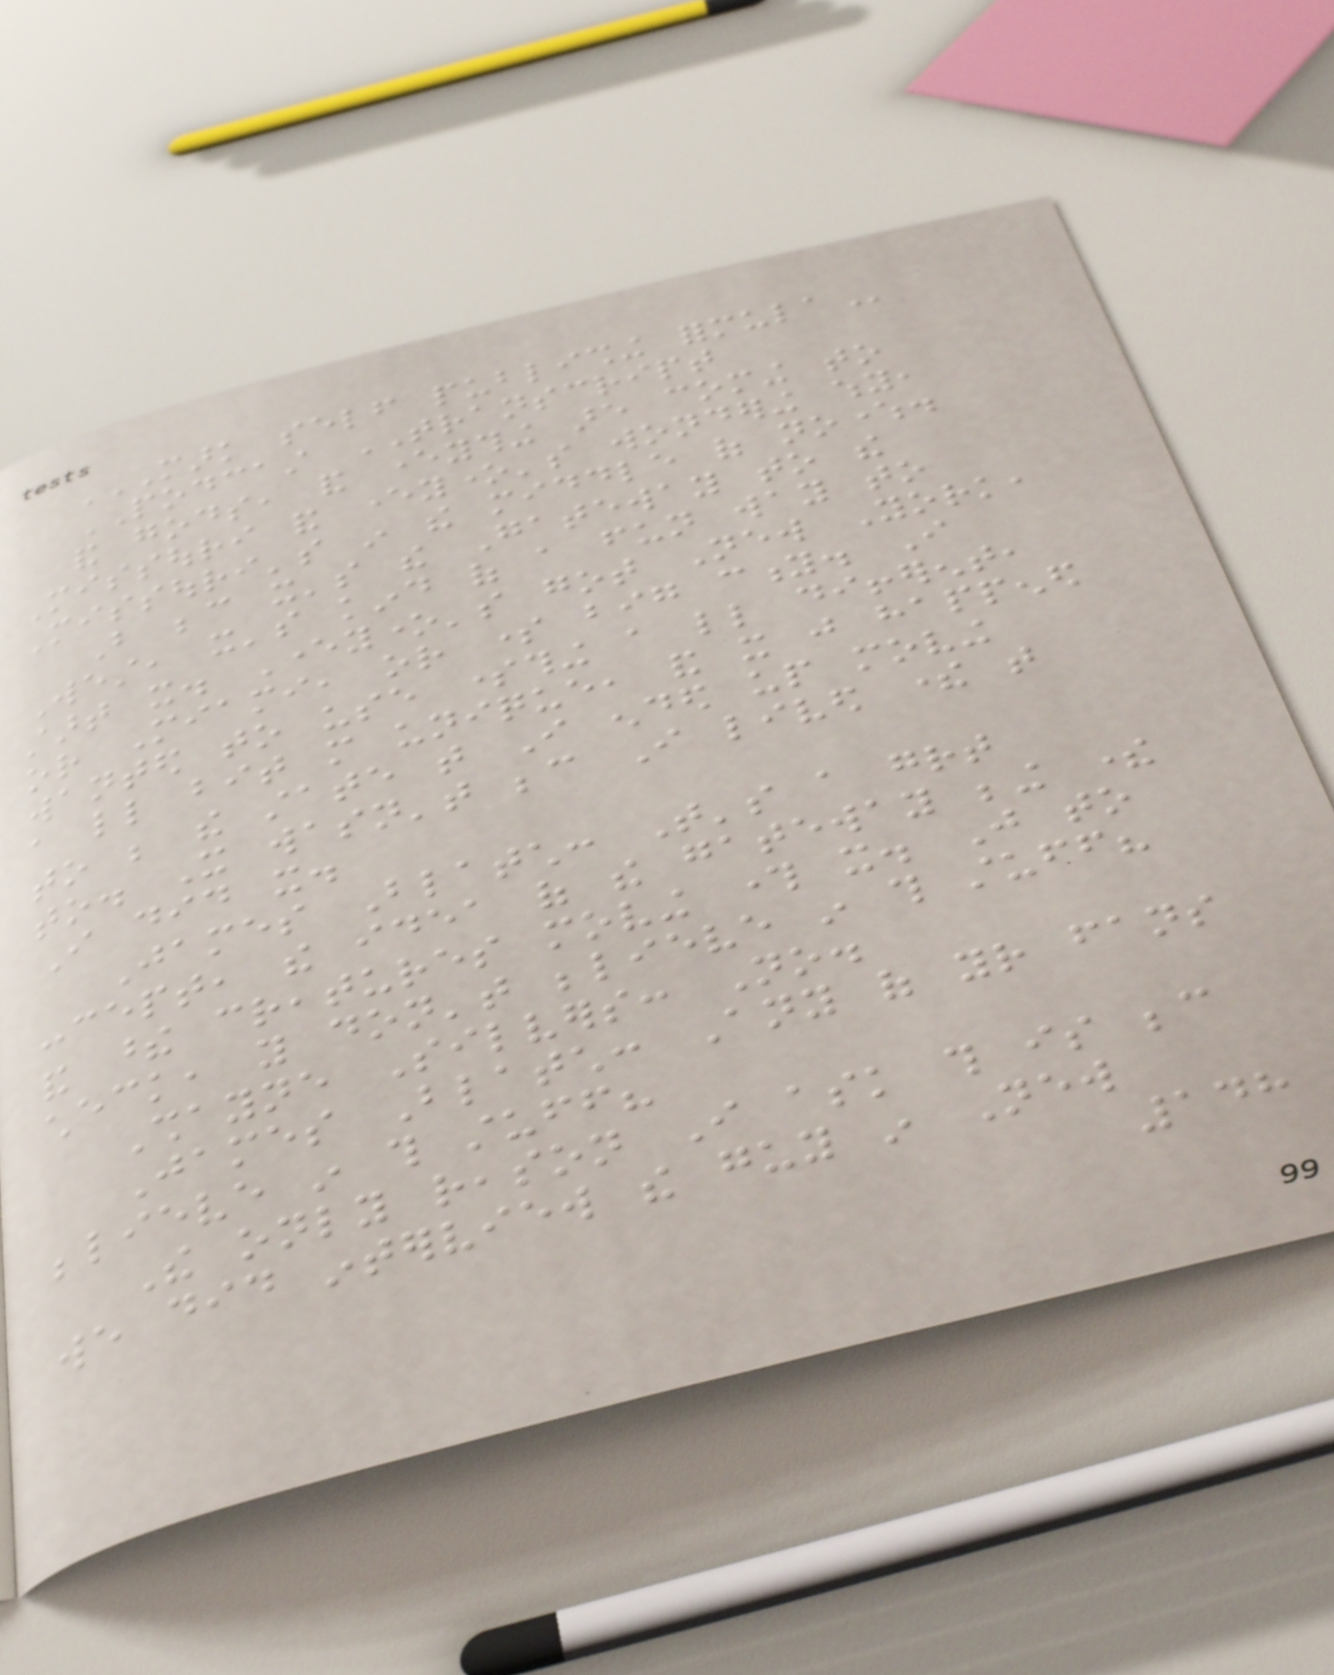MARK SELF PUBLISHING FORMULA
PODCAST TRANSCRIPT
and gods, and everything are coming to
Missouri and everyone's wondering why,
Missouri's in the middle of nowhere.
But because it's the Gateway to the
West, it's kind of a fun way to
start it. Everyone's got New York,
or Miami, or some big city. I
wanted to use something a little different,
a little bit more unique, and it just happened
to be the state that I ended up moving
to. It wasn't because I lived there that
I did it.
James Blatch: That's a great
concept, the idea of the gateway being there
and these creatures moving through it. Just to
check, you don't believe in this stuff?
Shayne Silvers: No.
James Blatch: Any of your fans
believe in this stuff?
The only reason I ask this is because
we did interview the guy in New
148
